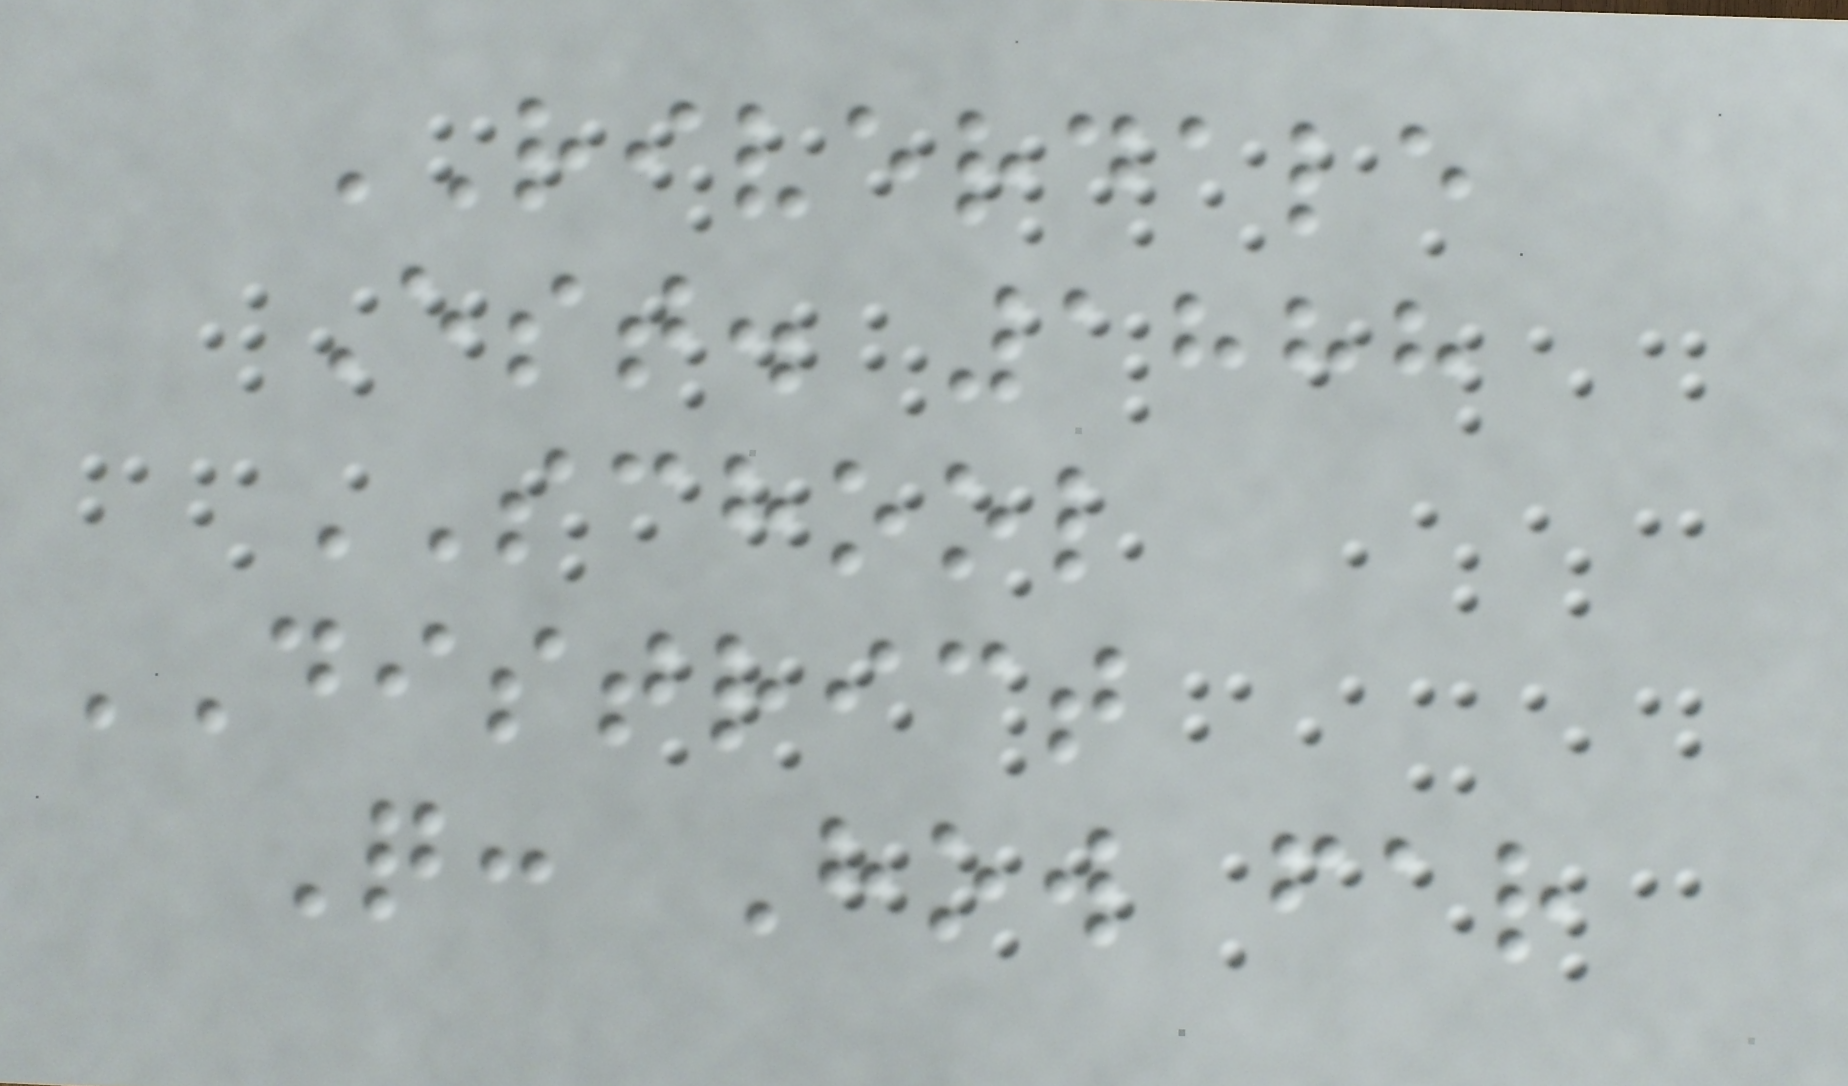RIVERDALE
Est. 1888
SCHOOL
DISTRICT
Q: How far
